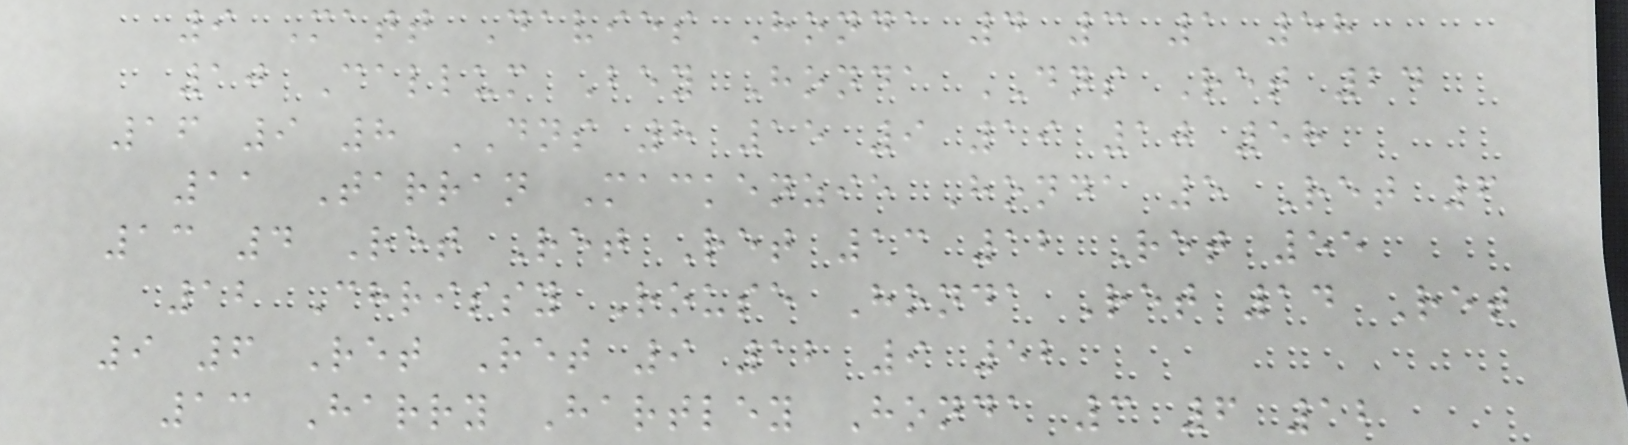9 Matt Davies Honda 4 3 1 58
10 Callum Bey Honda DNS Ret 24
16 9 8 DNS 8 15 9 19 10 58
11 Tarran Mackenzie Honda 5 Ret 6
13 4 Ret Ret Ret 13 12 Ret 55
12 Chrissy Rouse Honda Ret 14 Ret
9 6 Ret Ret 9 12 9 52
13 Harry Hartley Honda 3 6 12
